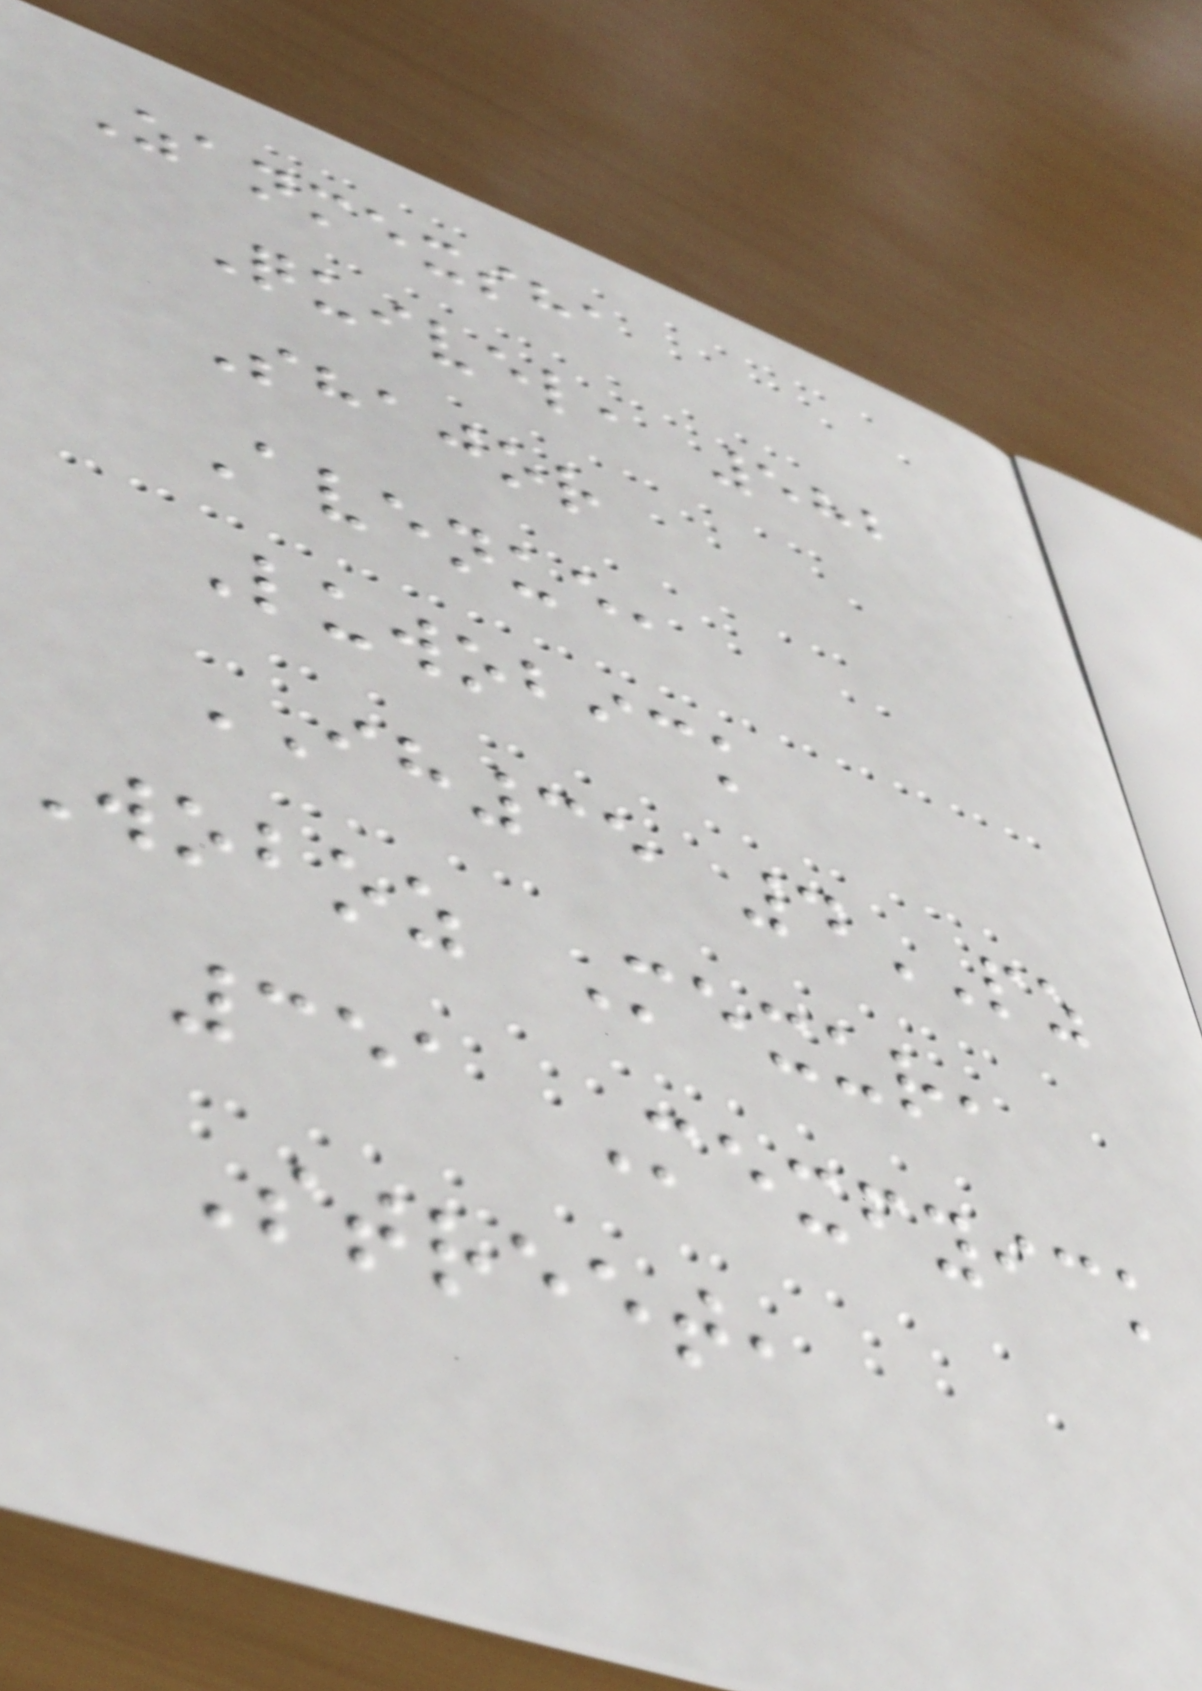Zanmexsha
Quivel, 582
Shajor
Avenue,
Luwobick
IH35 4PZ
Woboz Mexur,
351 Mexfyick
Street,
